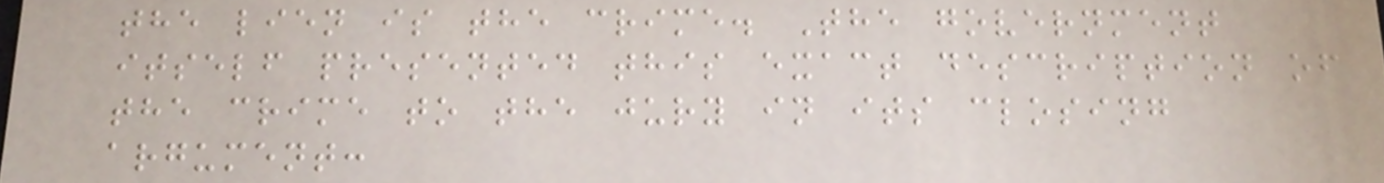the lien is the crime. The government
itself presented this exact description of
the crime to the jury in its closing
argument:
